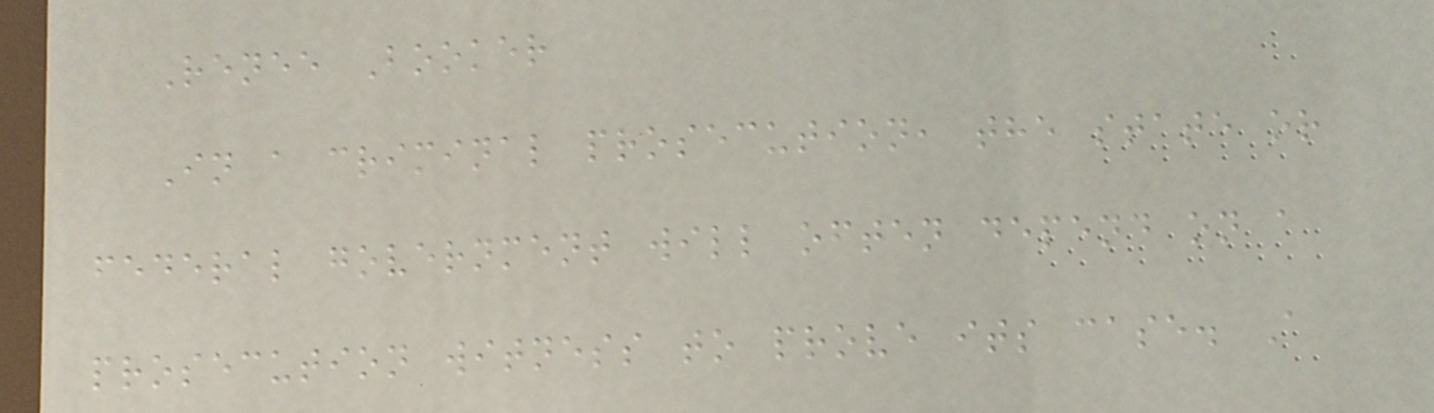Renee Booker
In a criminal prosecution, the state or
federal government will often depend on a
prosecution witness to prove its case. A
